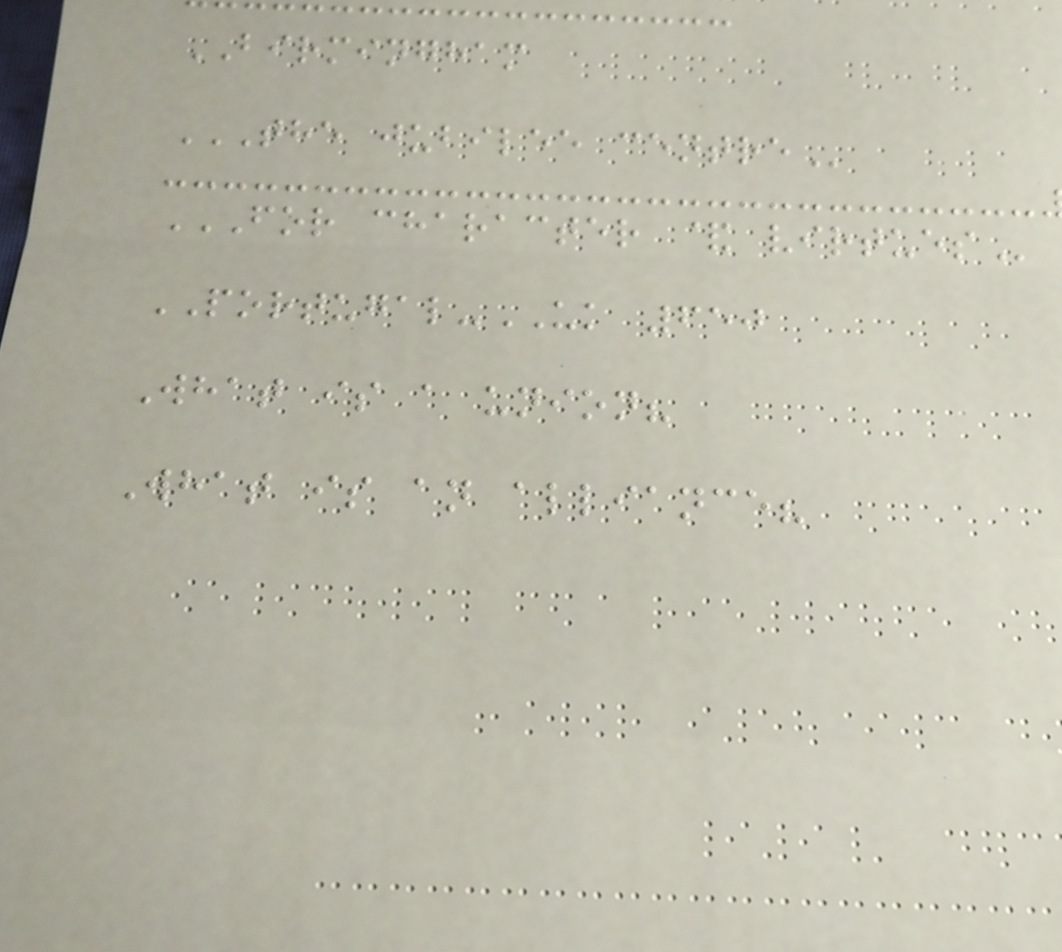BIRMINGHAM
THE JUBILEE CENTRE
FOR CHARACTER & VIRTUES
PORTUGAL-UK 650
What is a union?
What is an alliance?
